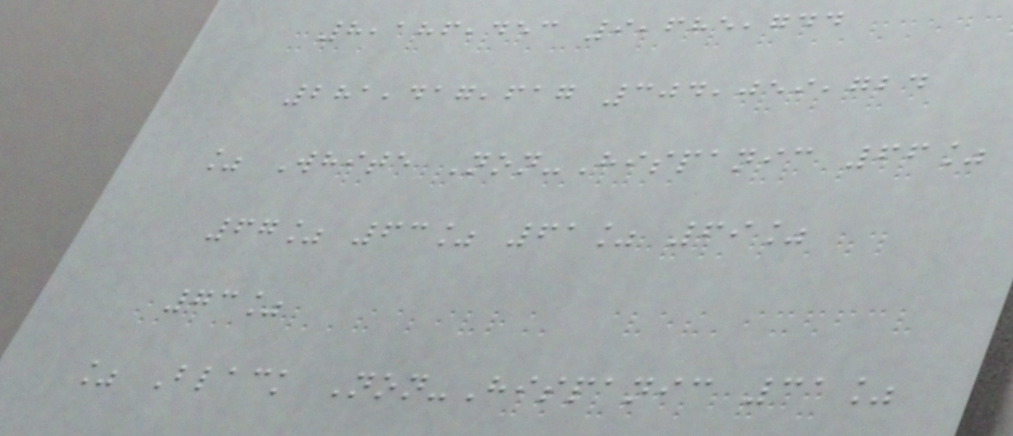8,186,453 9,685,744
281,417,617 304,059,724
% White Non-Hispanic 66%
67% 63% 61% 69%
73%
% Black Non-Hispanic 31%
